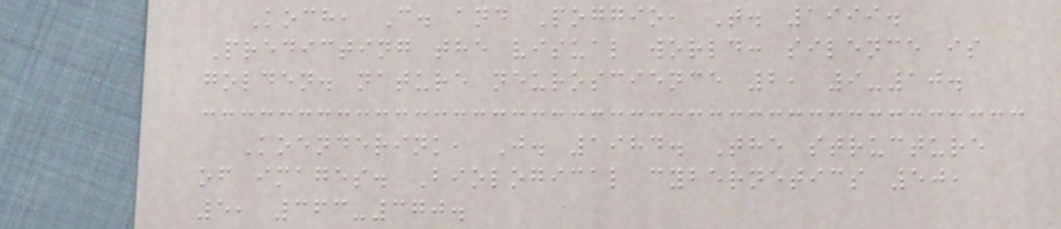Koch, C. and Poggio, T. 1999.
Predicting the visual world: silence is
golden. nature neuroscience 2, 9-10.
Koenderink, J. 1984. The structure
of images. Biological cybernetics 50,
5, 363-370.
